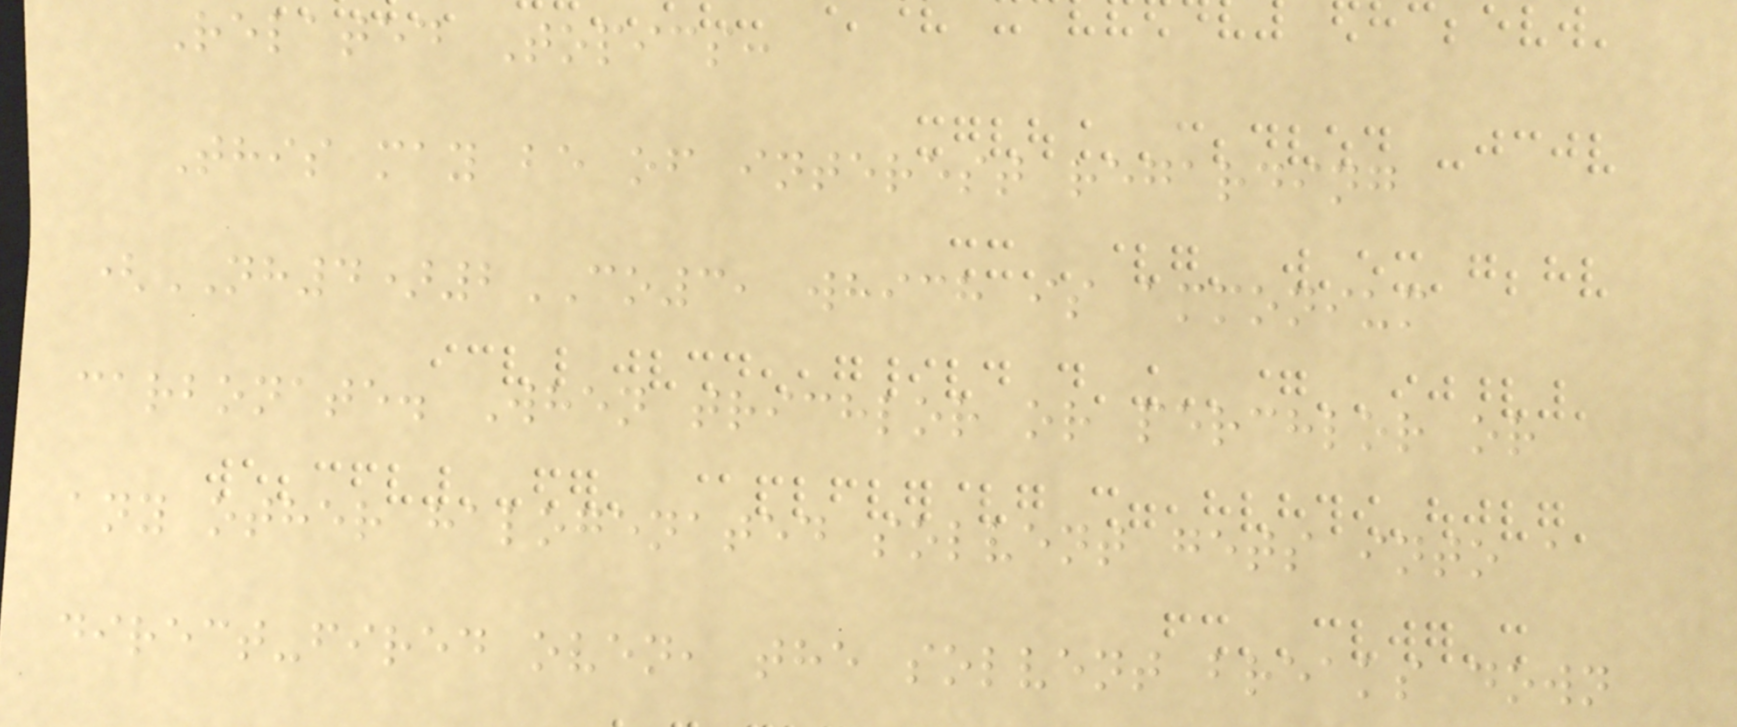Related Topics:
This may be of interest regarding
(NH4)2CO3, which is ammonium
carbonate. When trichlor or perchlor or
any other halogenated solvent gets into a
direct-fired oven, the solvent breaks down
